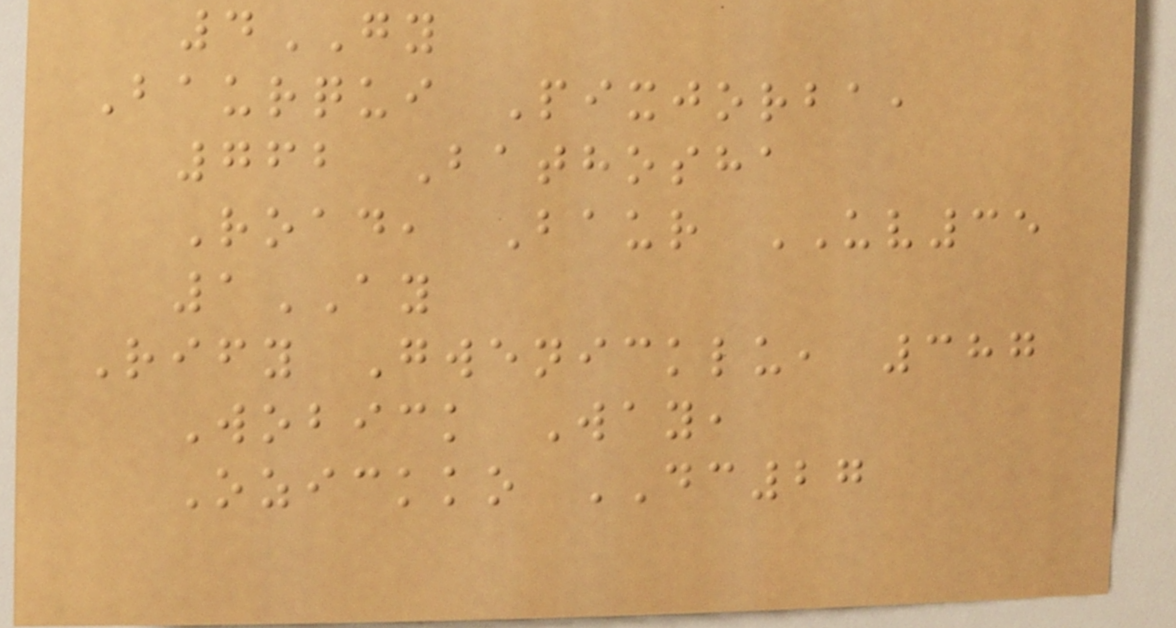4GY
Baurqui Pixjorba,
762 Bathosha
Road, Baur UV35
1AY
Rify Gwenicklu, 387
Wobick Way,
Ozickko DC27
